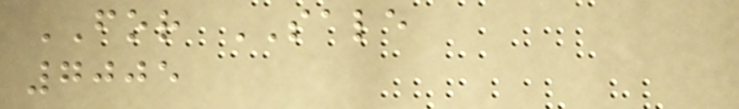FOR SALE
7005
